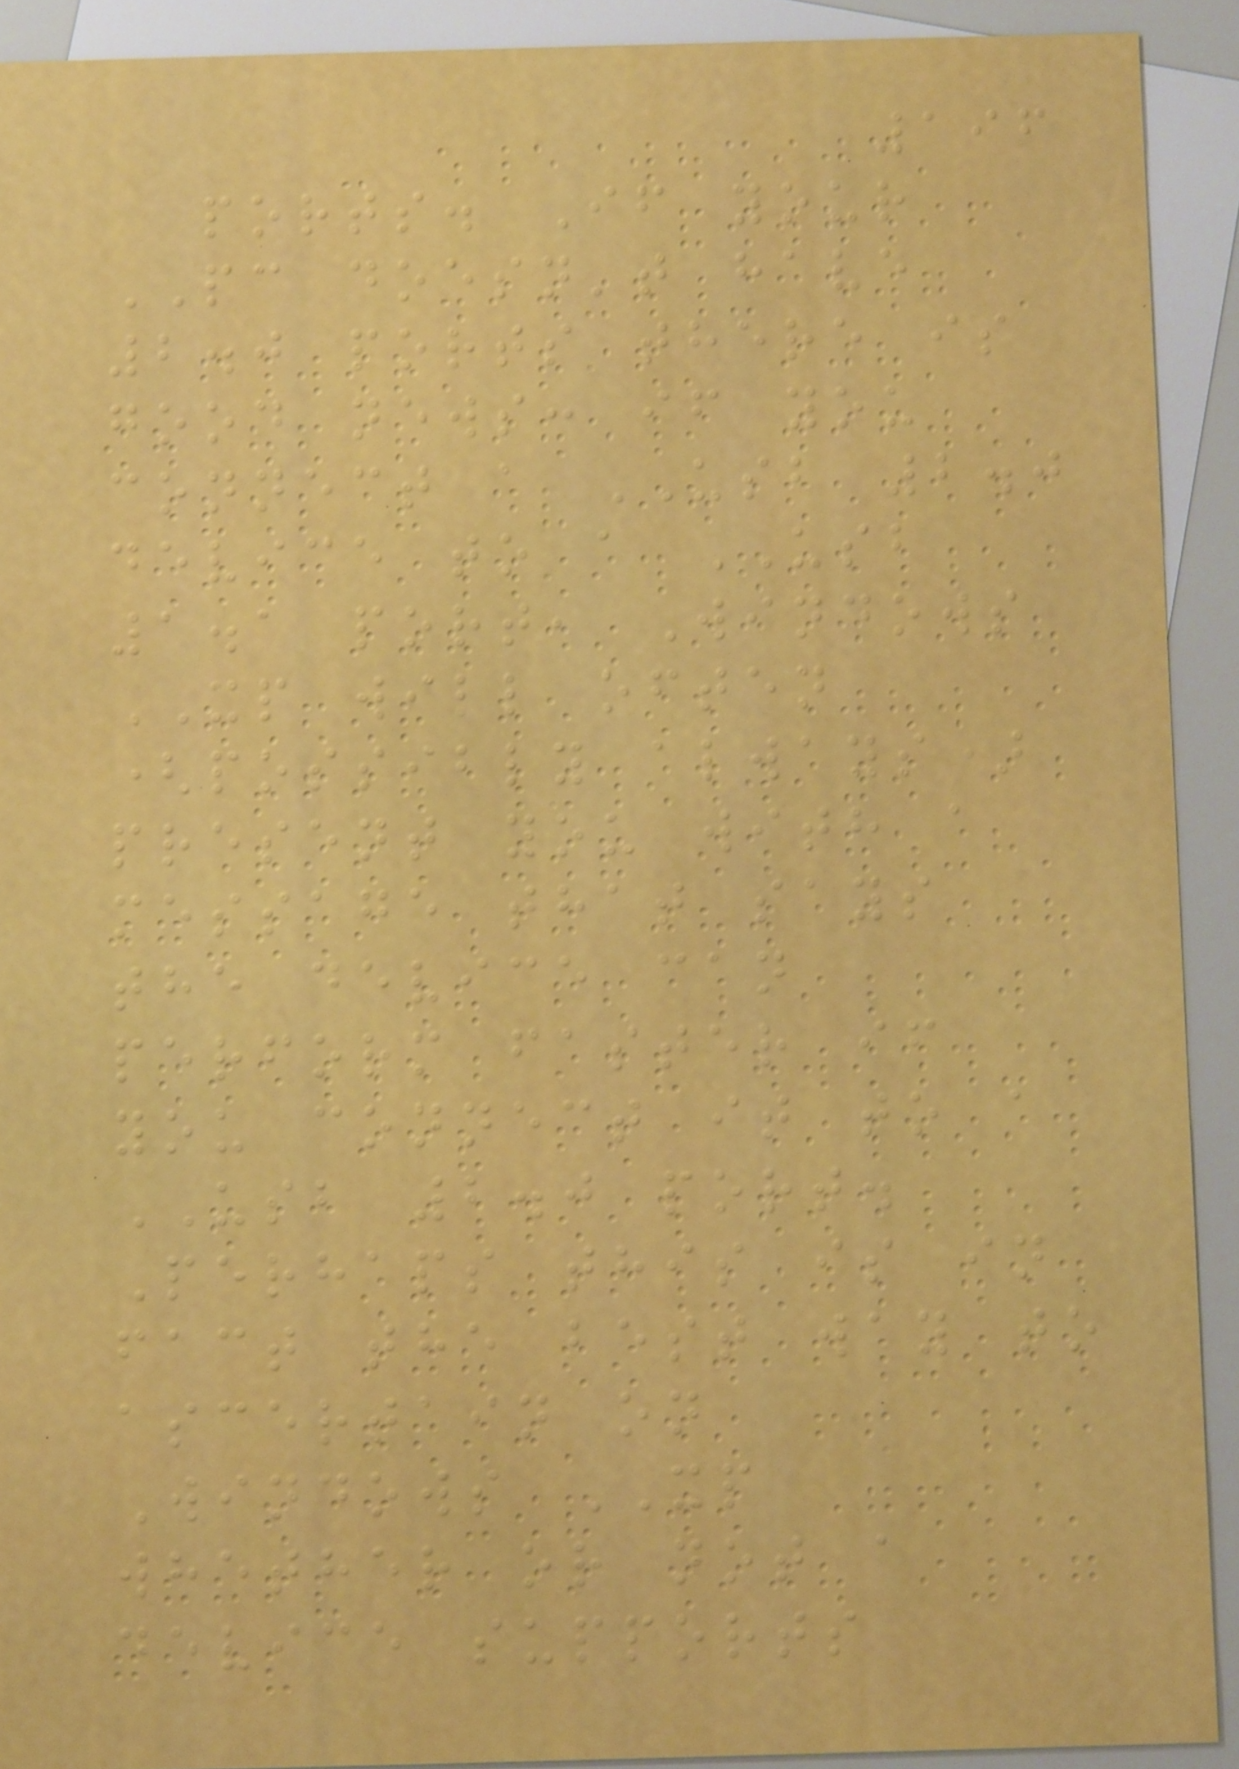196
ports. If your
PC doesn't have
2.0 ports there is
good news: if you
connect a USB 2.0
device to a USB
1.1 port, Windows
XP will often
(possibly always)
present you with a
message that says
the device can
perform faster if
you connect it to a
USB 2.0 port.
Perhaps this is in
fact the best way to
ascertain on
Windows XP
whether or not a
device supports
